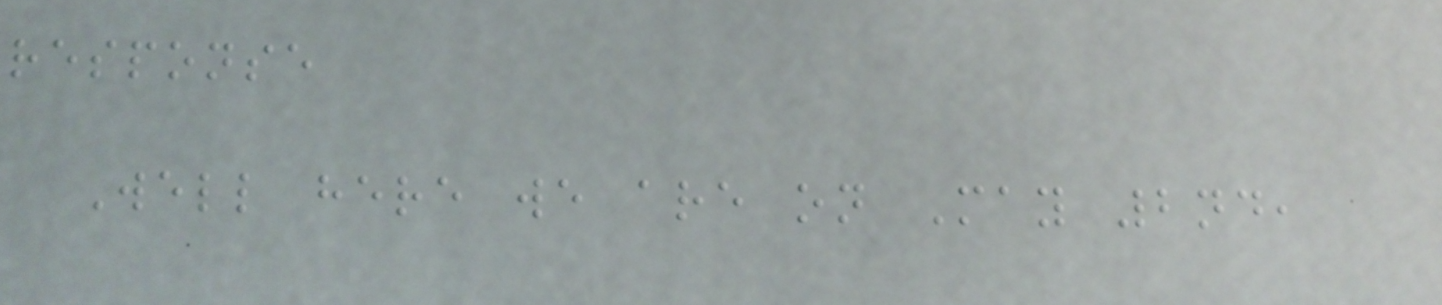response
Well here we are on May 2nd,
